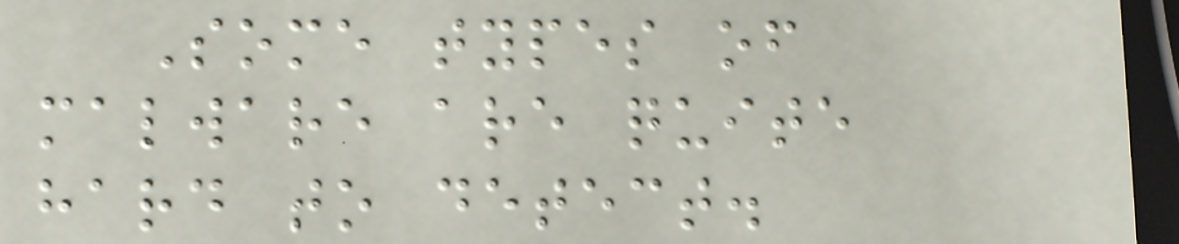Some types of
malware are quite
hard to detect.
